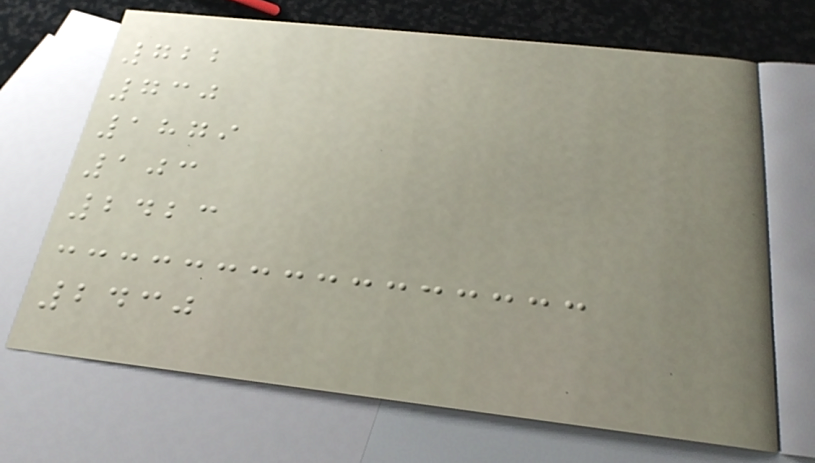722
730
1879
103
2423
2430
